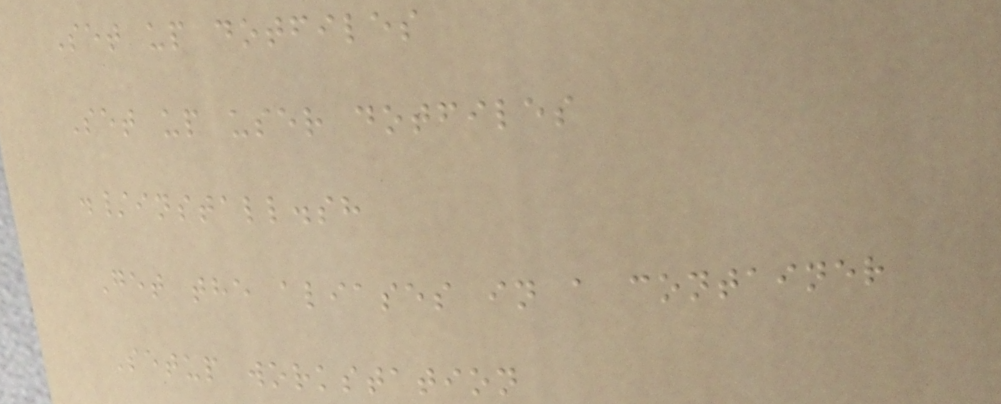Set up dotfiles
Set up user dotfiles
./install.sh
Get the aliases in a container
Setup workstation
